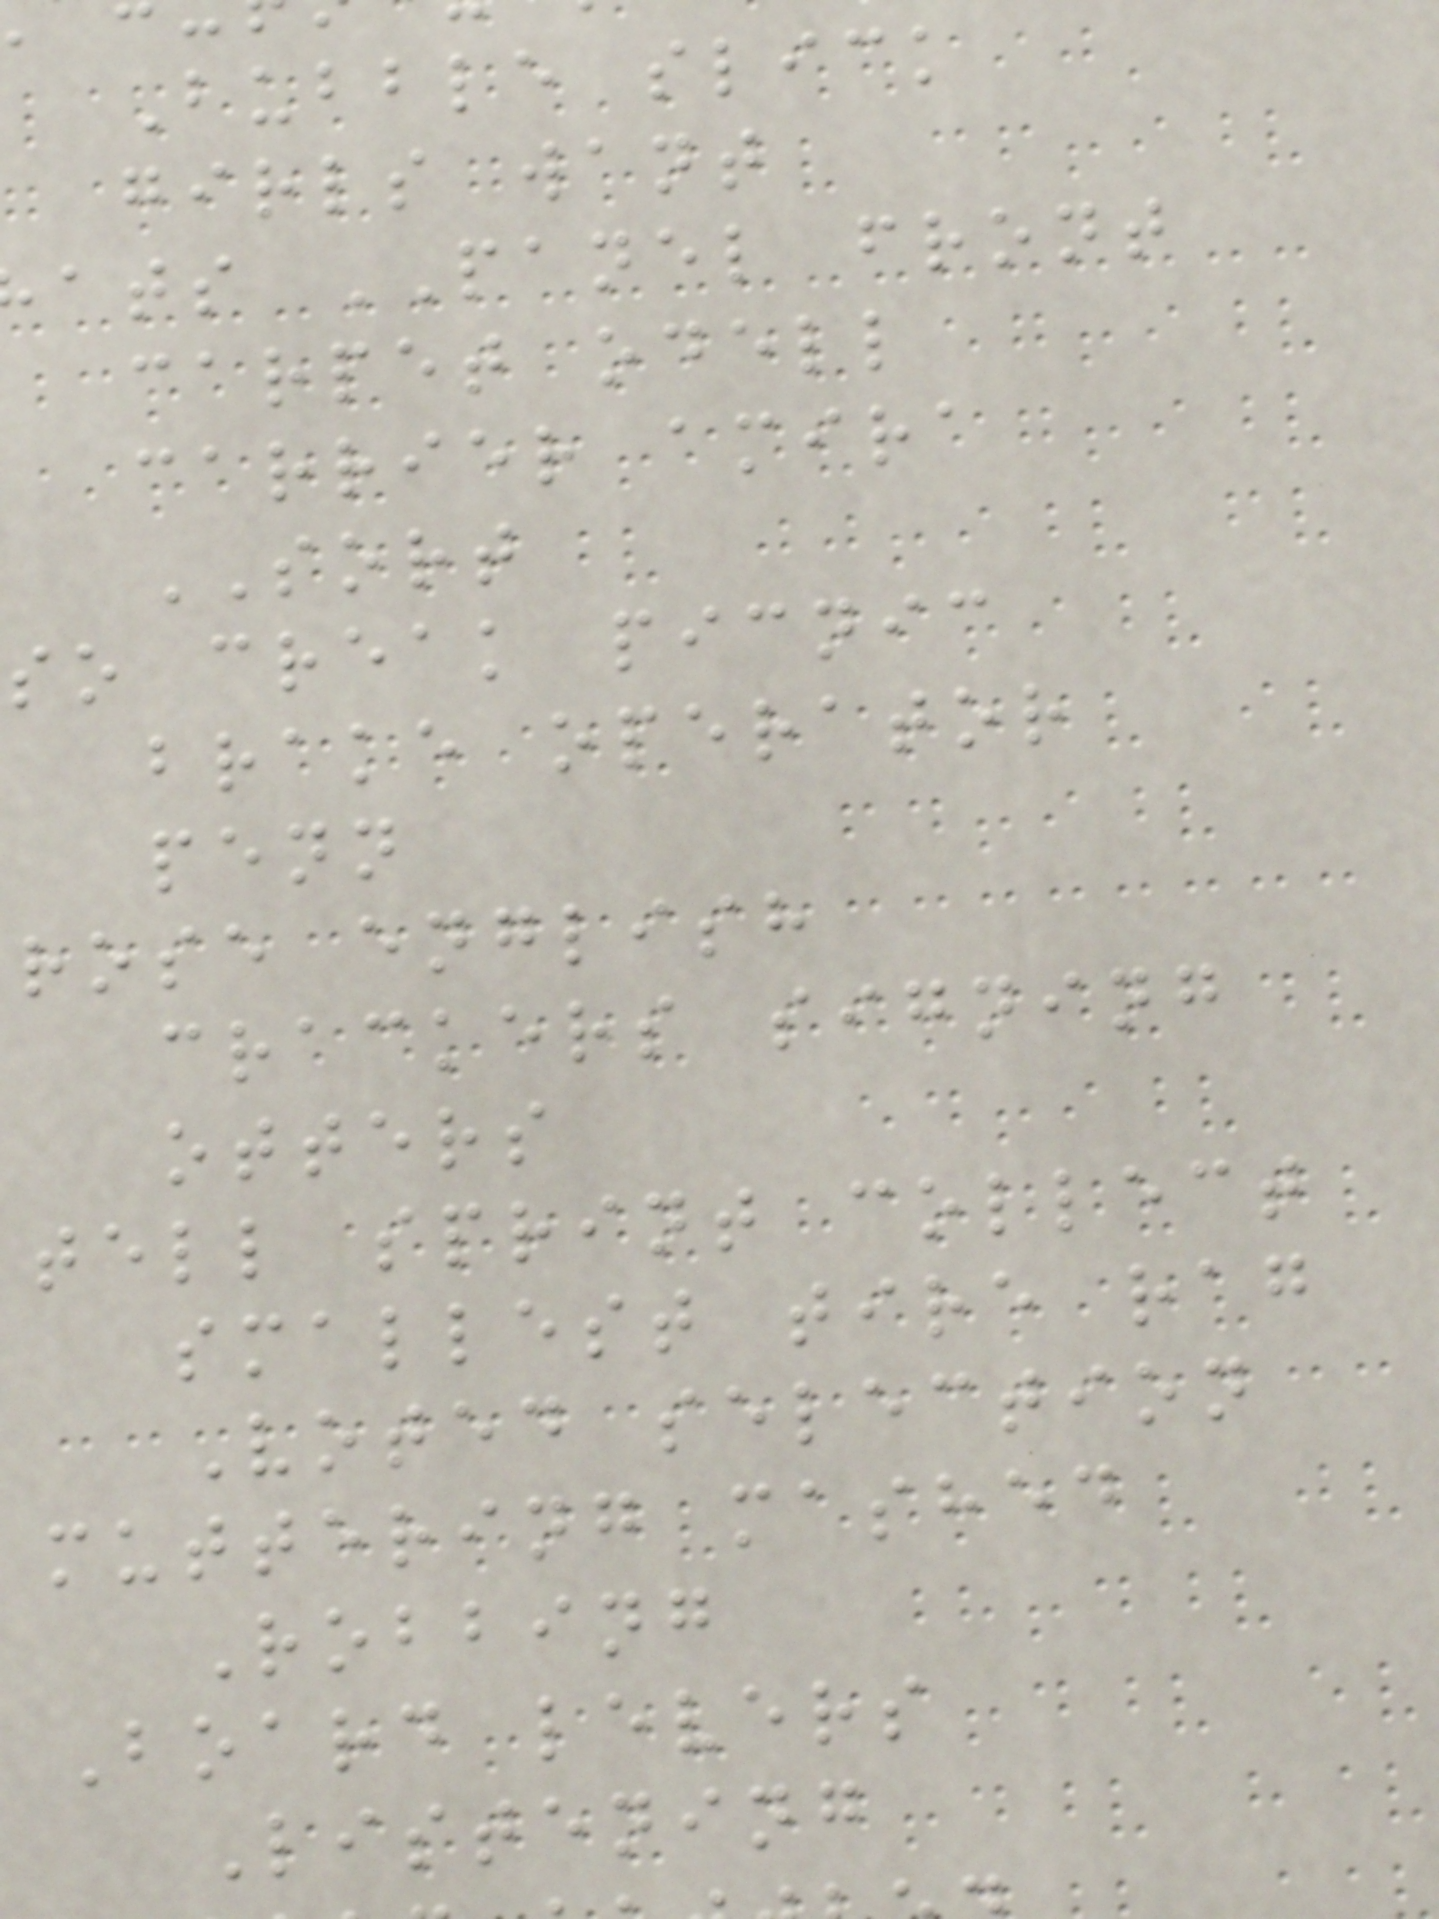Bubble slick
girls want
ats PANEL front
carpet odell
carrier amira
SORT
so creak picnic
brake operator
penn
rose english
crackers signing
otters
tell sprint collect
smallest tire rag
Voted selection
muttering mashed
Robbing
Board levers
Listening
